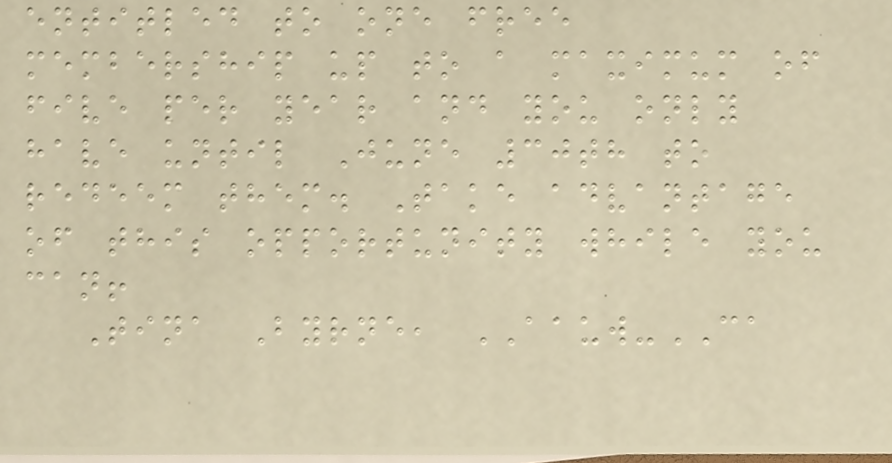entitled to one free
membership up to a maximum of
five per year and you only
have until June 30th to
redeem them. Take advantage
of this opportunity while you
can!
Tina Byrne, AAUW-CA
